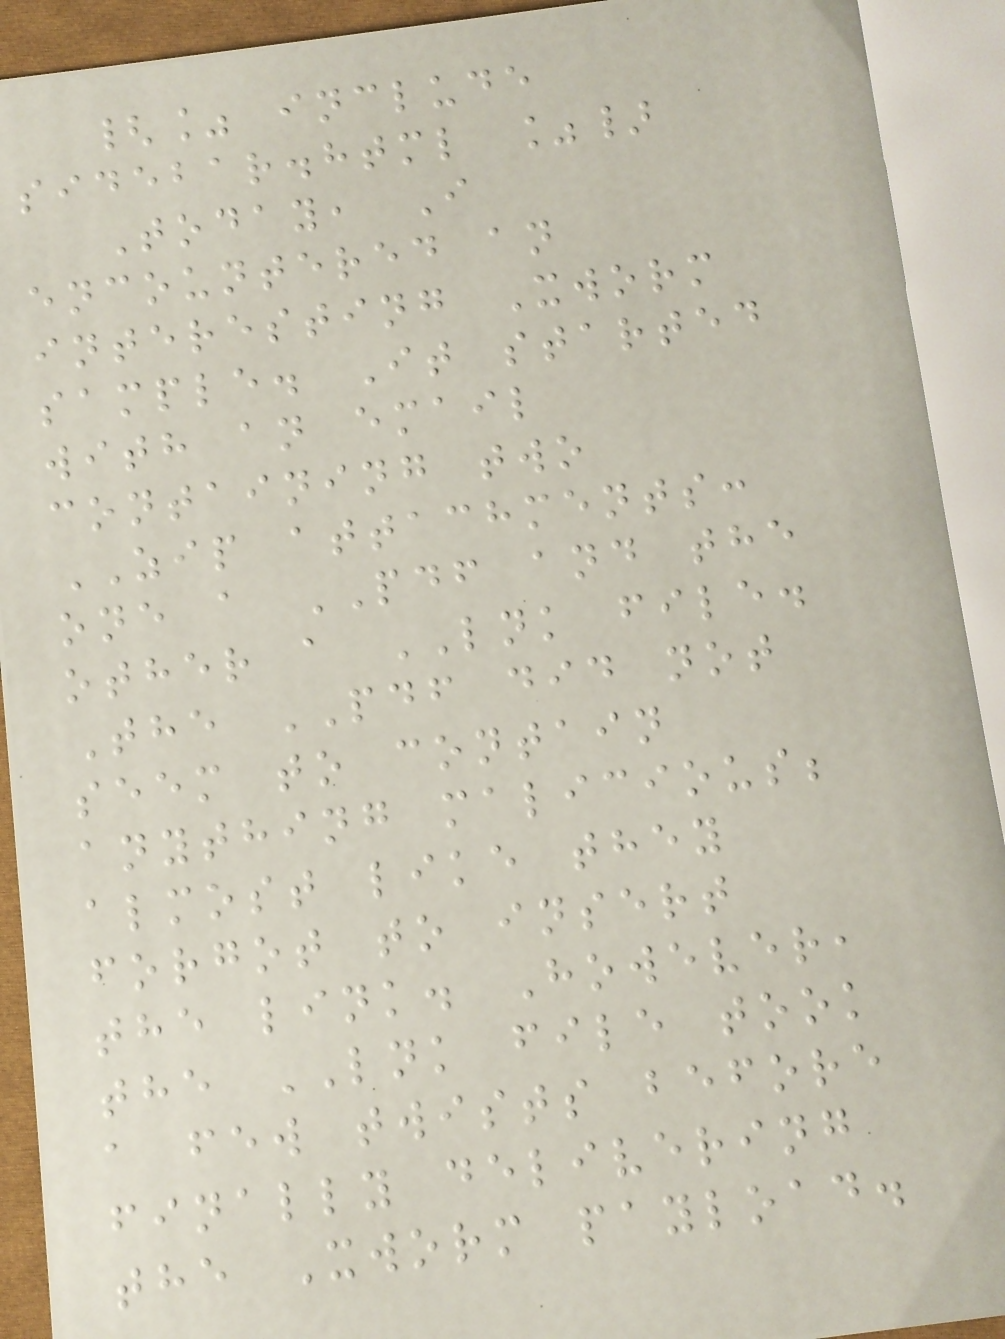{% include
sidebar.html %}
Today, I
encountered an
interesting Xworm
sample. It started
with an email
containing two
ZIP attachments:
one a PDF and the
other a LNK file.
The PDF did not
seem to contain
anything malicious;
almost like they
forgot to insert
the link. However,
the LNK file took
a few twists before
finally delivering
the Xworm payload.
